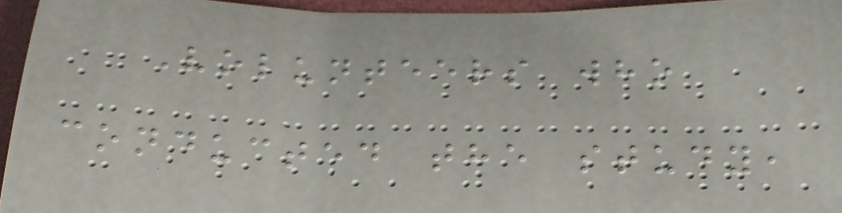Volunteers who
conducted the study,
